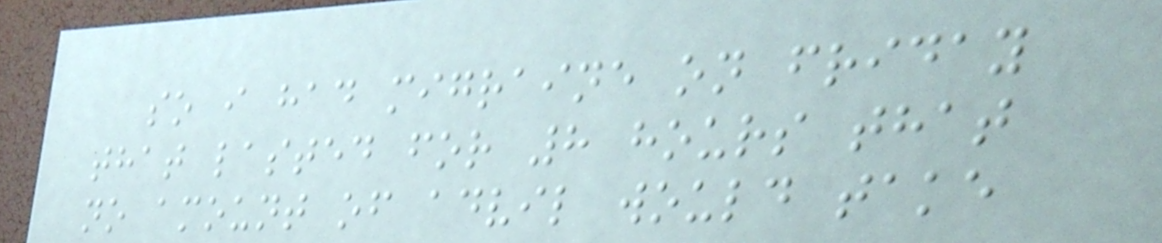so i had migraine on friday
that lasted for 8 hours that
no amount of advil would take
